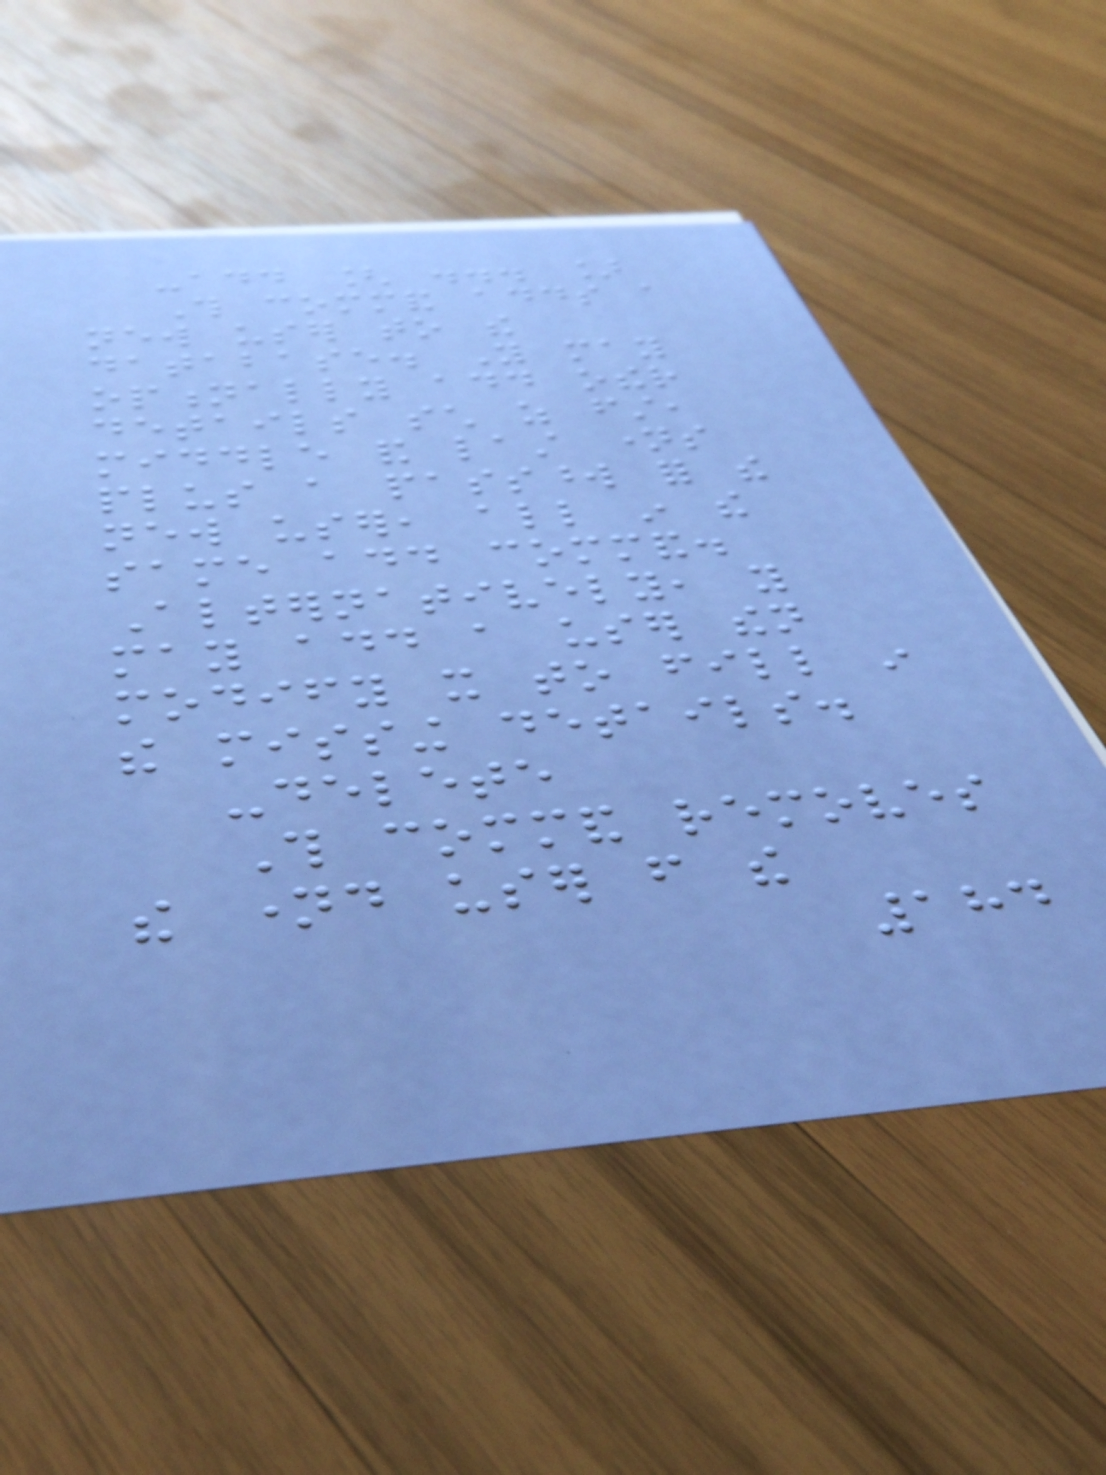-add [ ... ]
This command adds a
new user to the
database. You may
optionally add other
details such as first,
middle and last names
plus a password for the
new user, all in the
same add command.
Alternatively, you
may add a user then
modify it to fill in
the missing details.
-delete
This command removes
the named user from the
184
